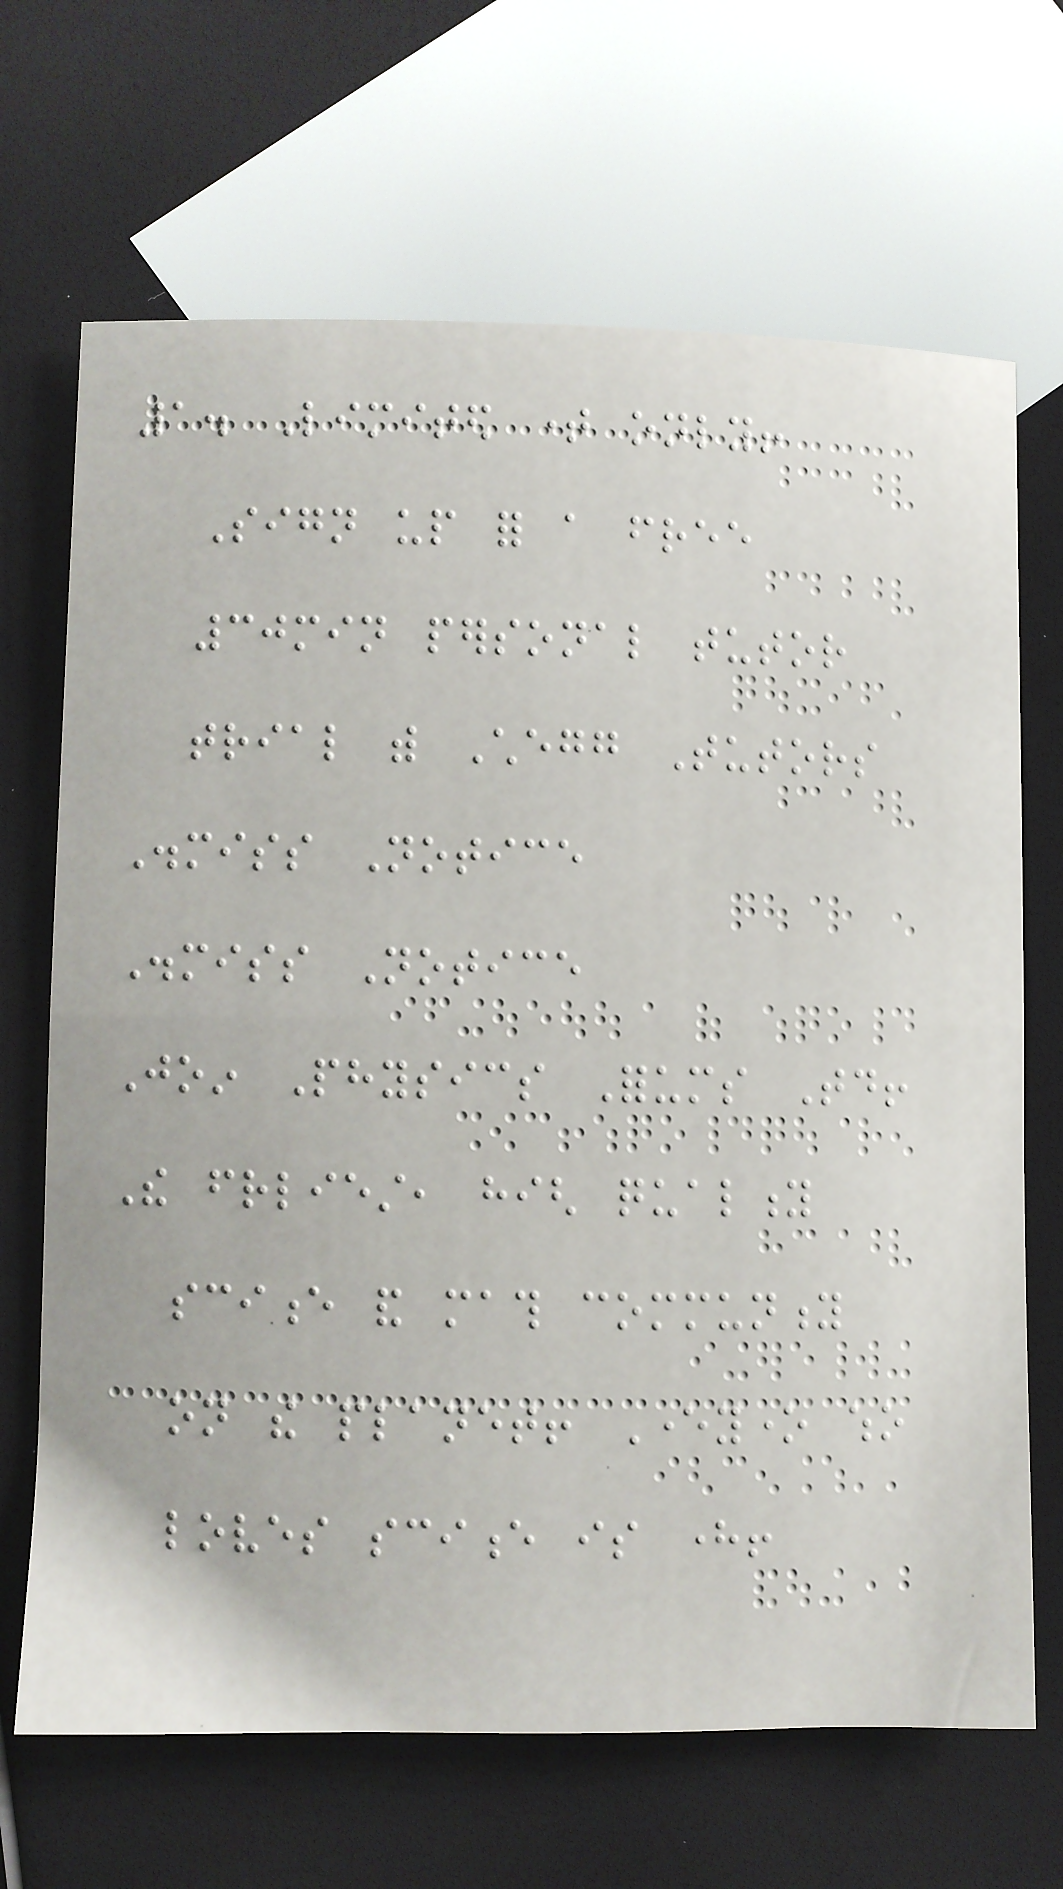1. Limited time only!
Sign up for a free
30min personal tutor
trial with Chegg Tutors
Dismiss Notice
Dismiss Notice
Join Physics Forums Today!
The friendliest, high quality
science and math community
on the planet! Everyone who
loves science is here!
